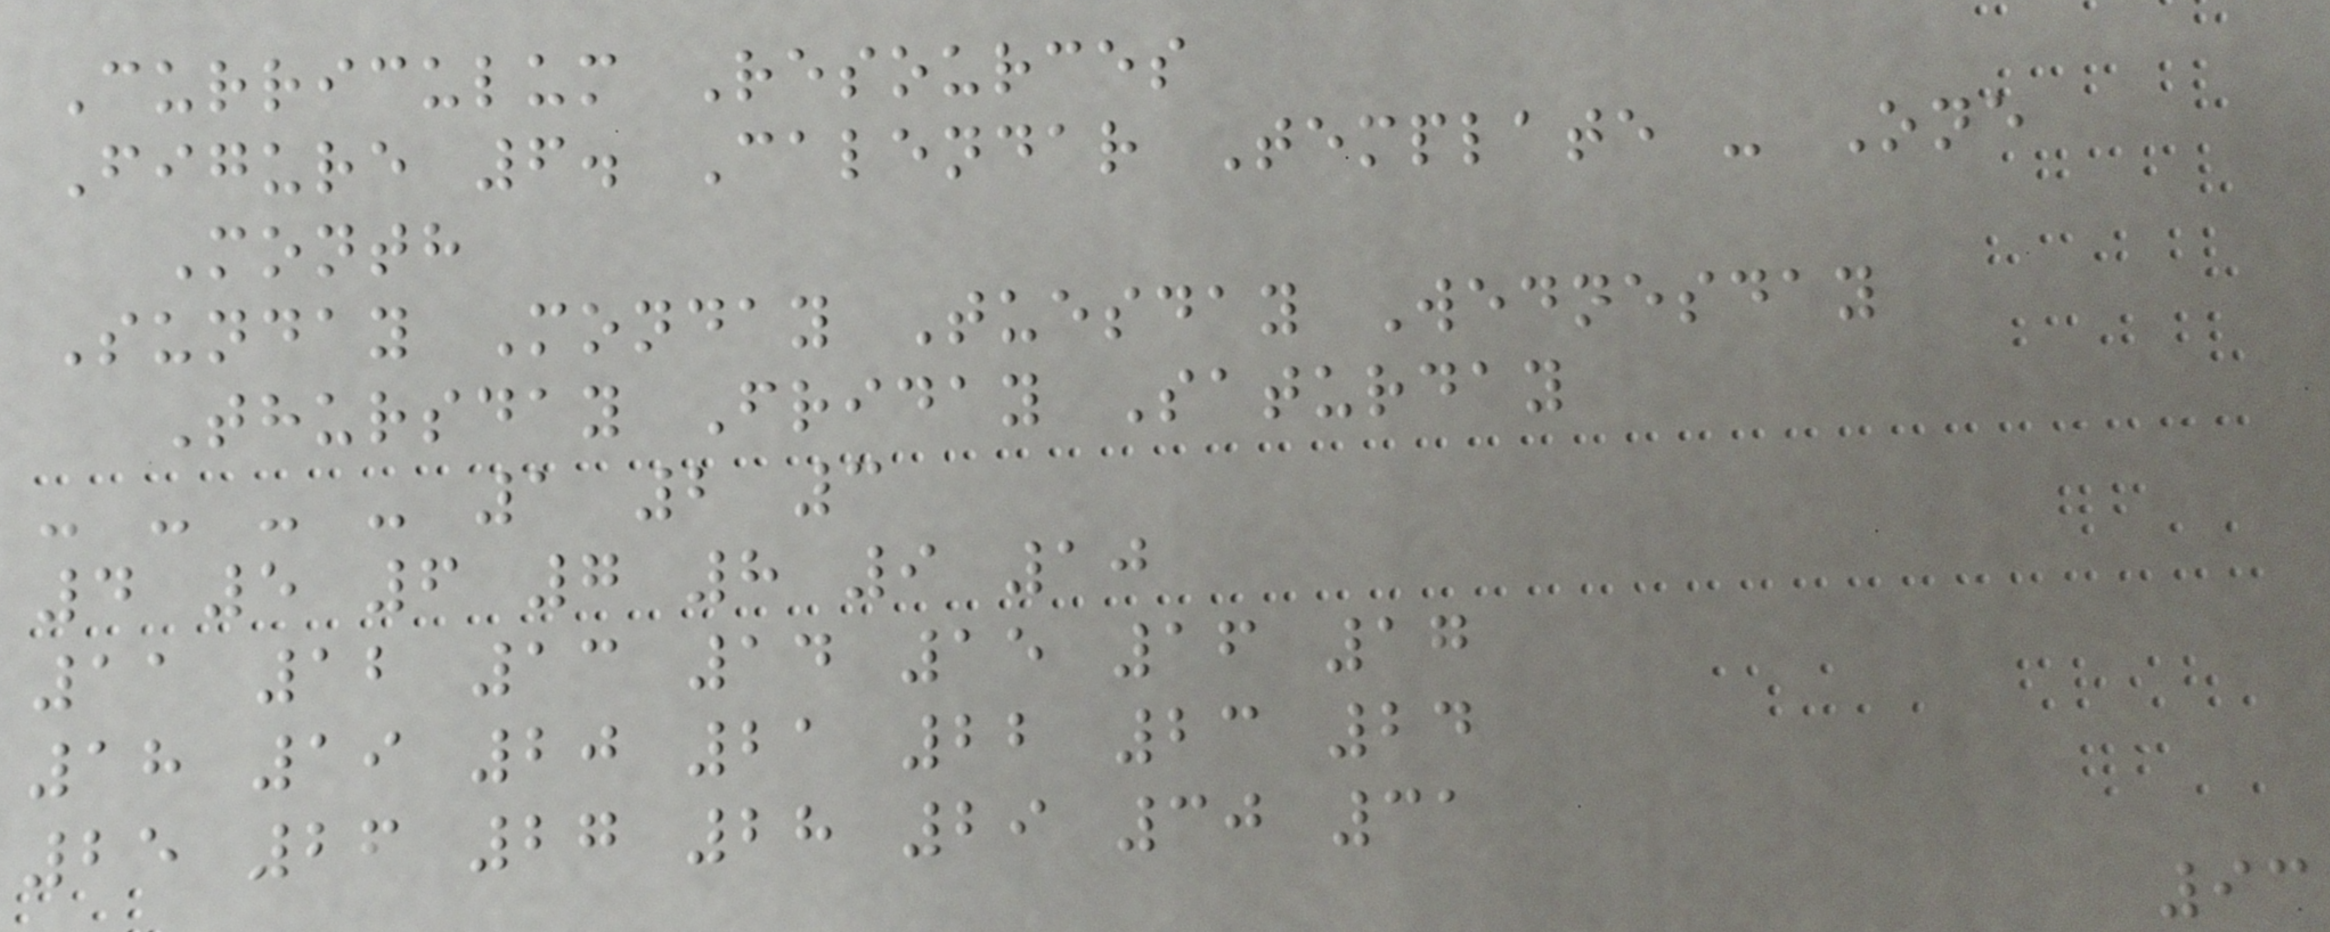Curriculum Resources
Figure 6. Calendar Template - One
Month
Sunday Monday Tuesday Wednesday
Thursday Friday Saturday
- - - - 1 2 3
4 5 6 7 8 9 10
11 12 13 14 15 16 17
18 19 20 21 22 23 24
25 26 27 28 29 30 31
93
